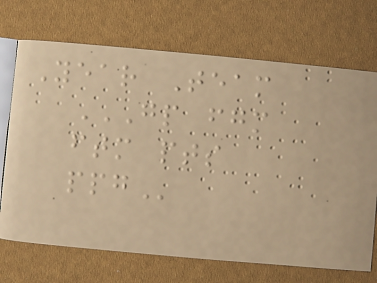Year Team
GP FGM
FTM PTS
PPG
